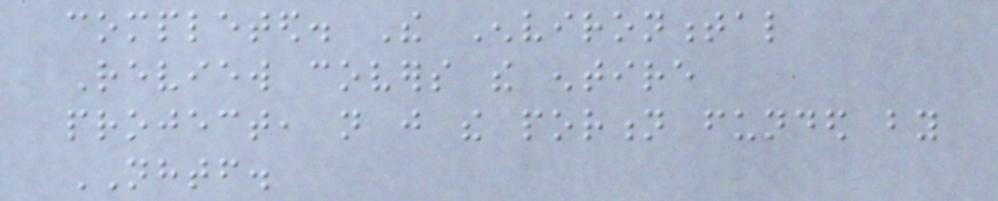completed. The Environmental
Review covers the entire
project, not just the portion funded by
NHTF.
